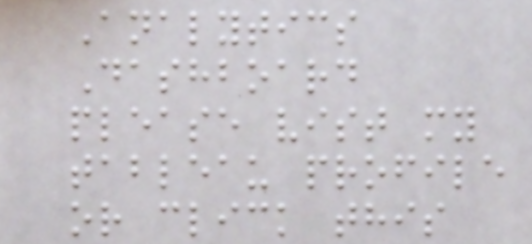Analytics
Dashboard
please vist my
tableau profile
or click this
